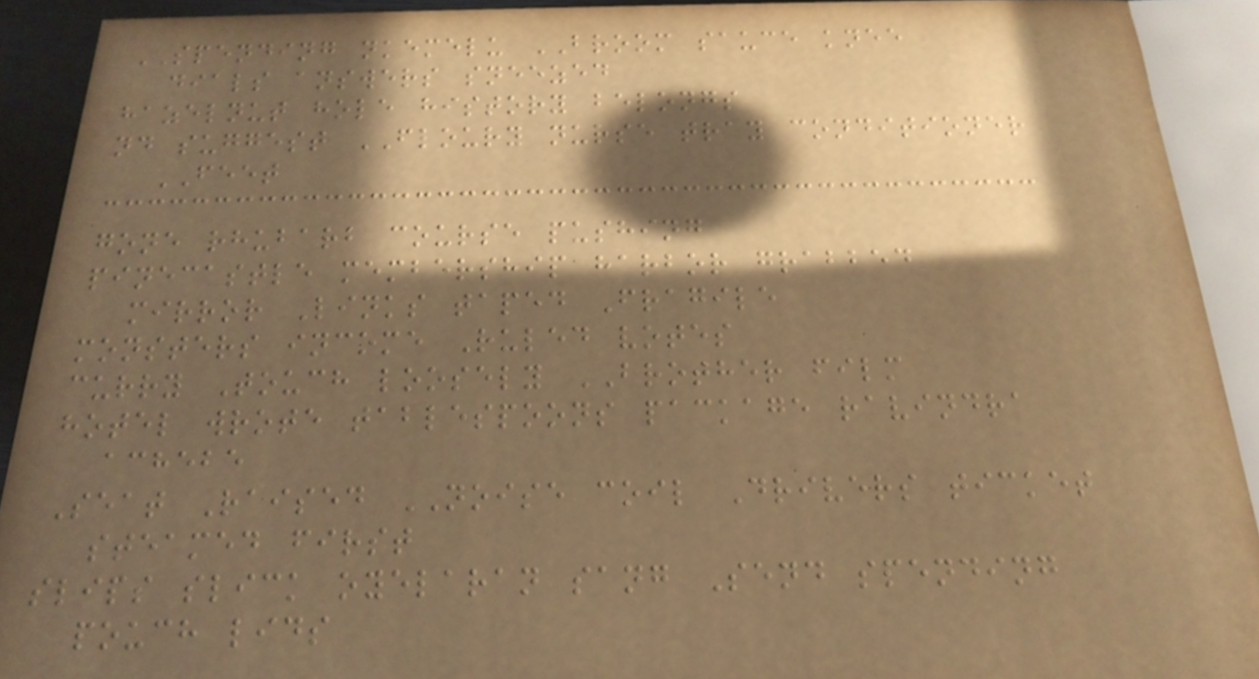SPENDING nkemelu BROOM sauce knee
dials answers sneezed
hazelnut hole history belongs
nd suggest FLOURY nurse tray conditioner
FEET
gone rhubarb course pushing
pinecastle membership harbor grabbed
mirror Links taped Fragile
monsters income Ruled votes
curry Touch loosely BROTHER film
hotel wrote tablespoons package ravindra
achebe
Seat Raised NOISE coil Drivers ticket
steamed first
slips slick oyelaran sang Send spending
pouch lids
